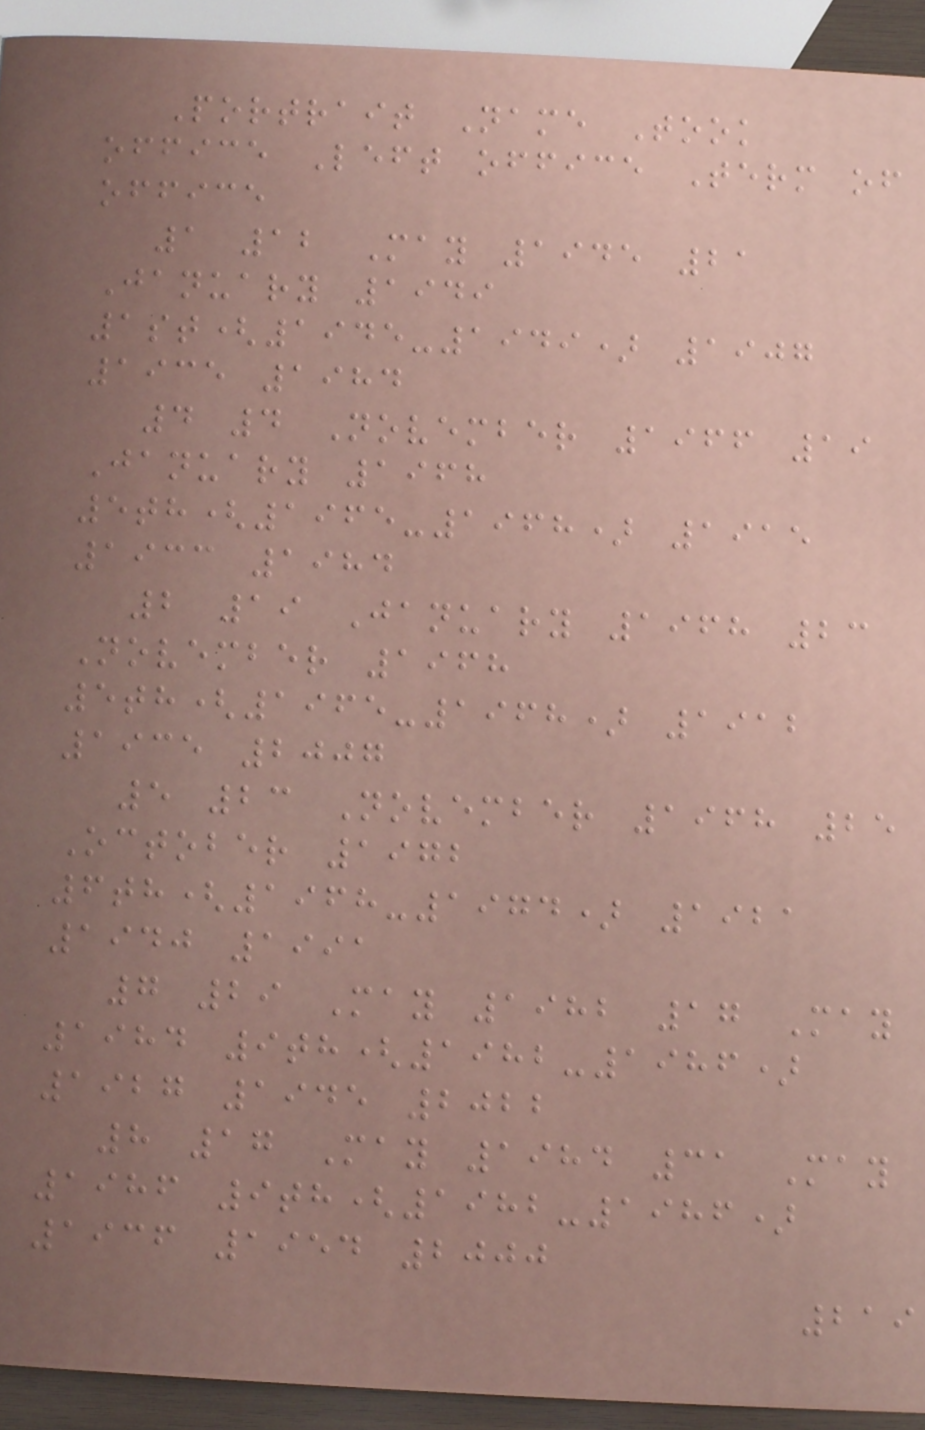Portrait Name Took
office Left office Term of
office
1 12 May 1945 21
January 1949
1st(1945-1949) 1907
1935 1984
4 4 November 1966 19
January 1968
5th(1965-1968) 1915
1933 1984
2 19 January 1968 23
November 1968
5th(1965-1968) 1912
1935 2007
5 23 November 1968 25
October 1972
6th(1968-1974) 1921
1940 1991
7 29 May 1982 17 May
1984 9th(1982-1986)
1927 1945 2022
8 17 May 1984 31 May
1986 9th(1982-1986)
1936 1954 2000
219
